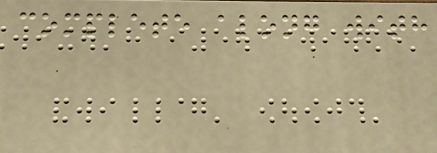complete along with
